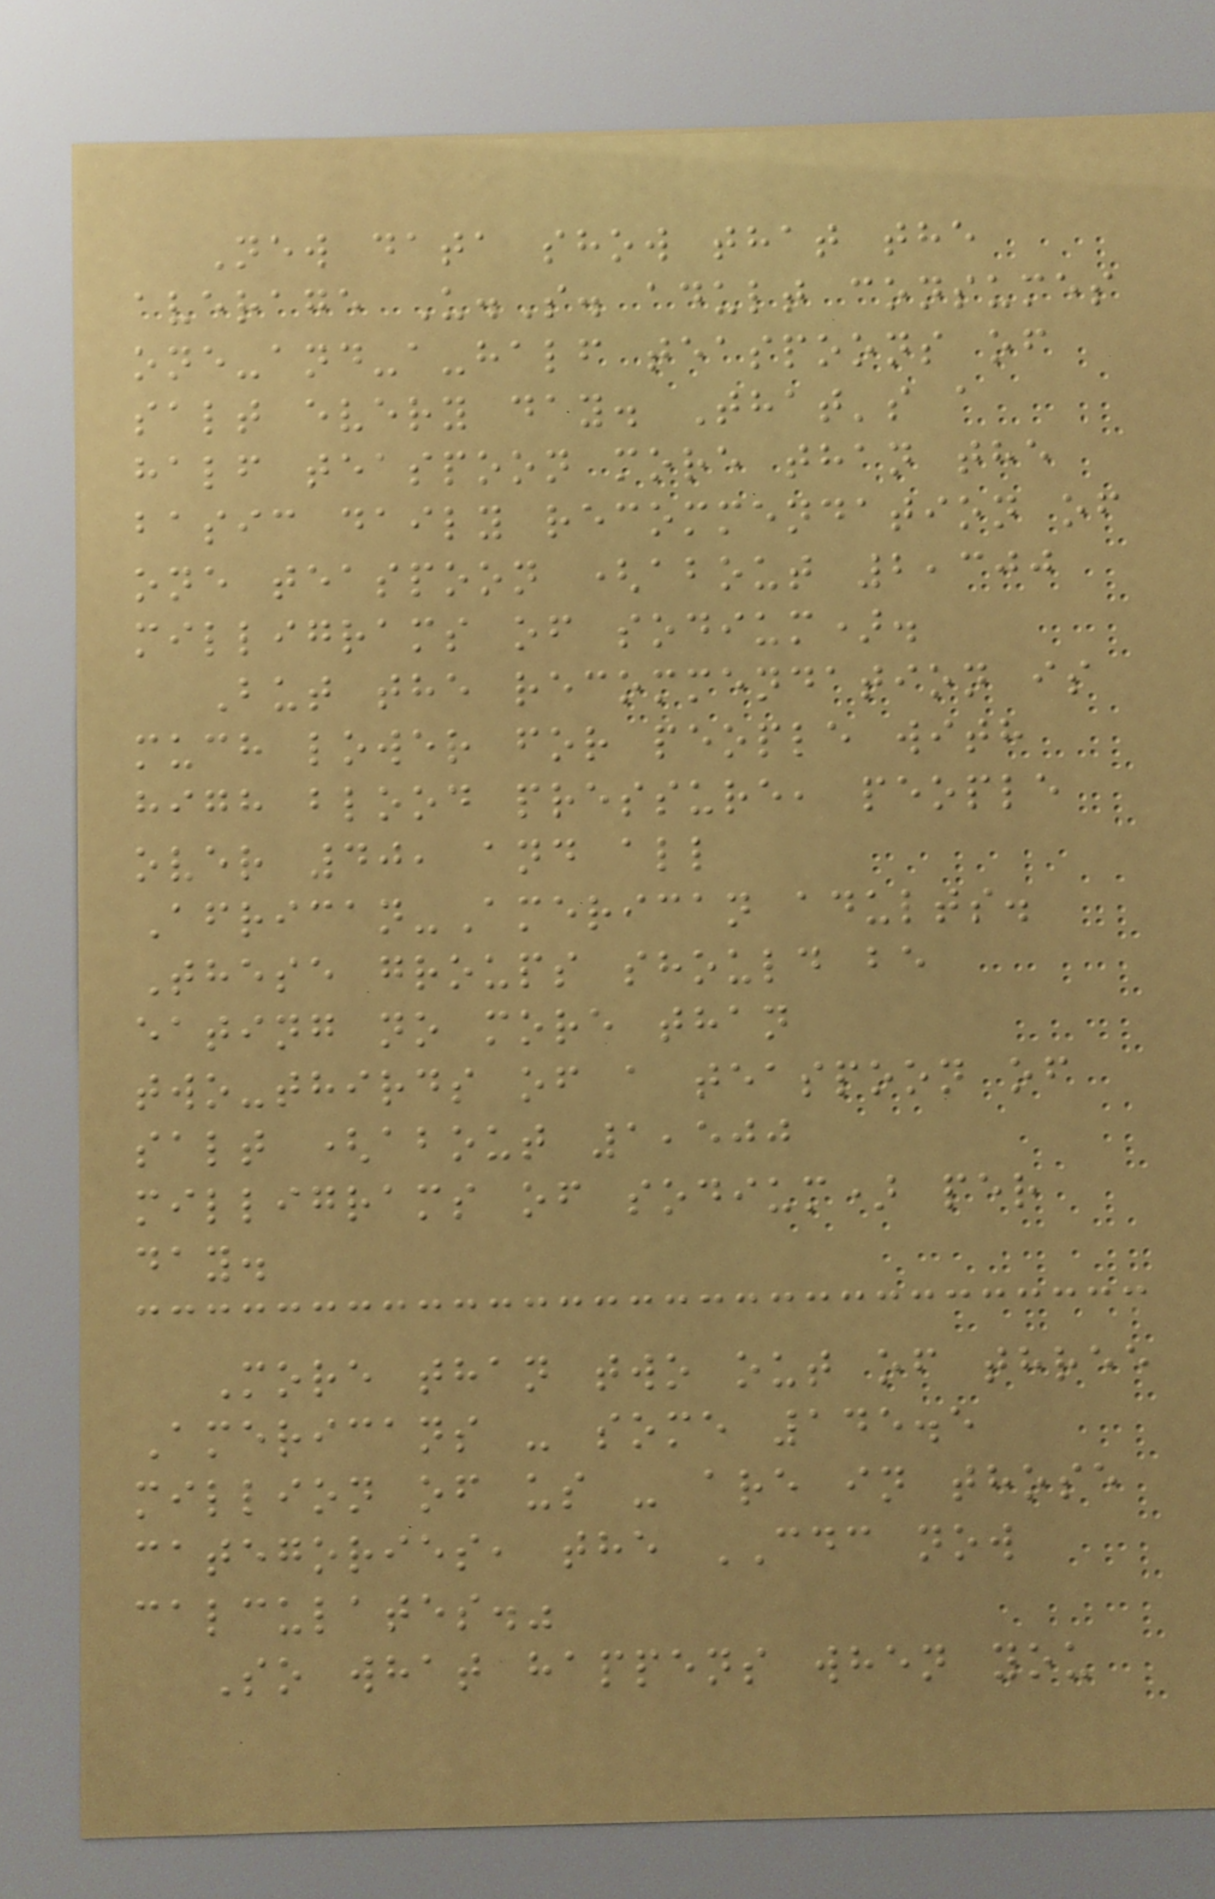New data show that the
average U.S. adult consumes
one-and-a-half teaspoons of
salt every day. That's a
half teaspoon more than the
basic daily recommendation of
one teaspoon (about 2,300
milligrams of sodium).
But the recommendation is
much lower for people with
high blood pressure, people
over 40, and all
African-American adults.
These groups should be
eating no more than
two-thirds of a teaspoon of
salt (about 1,500
milligrams of sodium) per
day.
More than two out of three
Americans - some 145.5
million of us - are in those
categories, the CDC now
calculates."
So what happens when you
